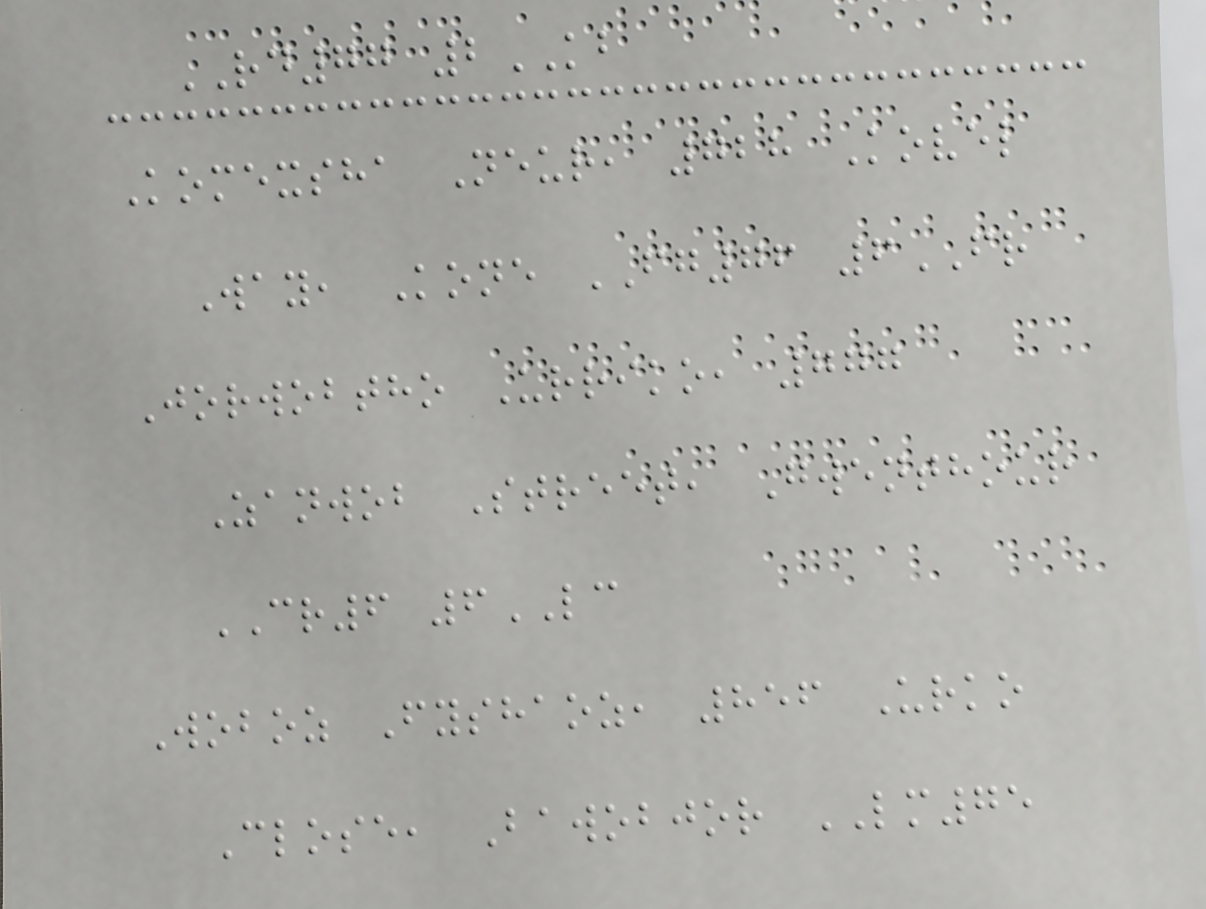RD77 2KB
Komexsha Neur, 728 Kovel
Way, Kone FG76 6FR
Jorwobtho Urriko, 777
Zanwob Street, Gwenthour
CR6 6LC
Woboz Fyshaoz, 856 Urko
Close, Bawobjor LM75
